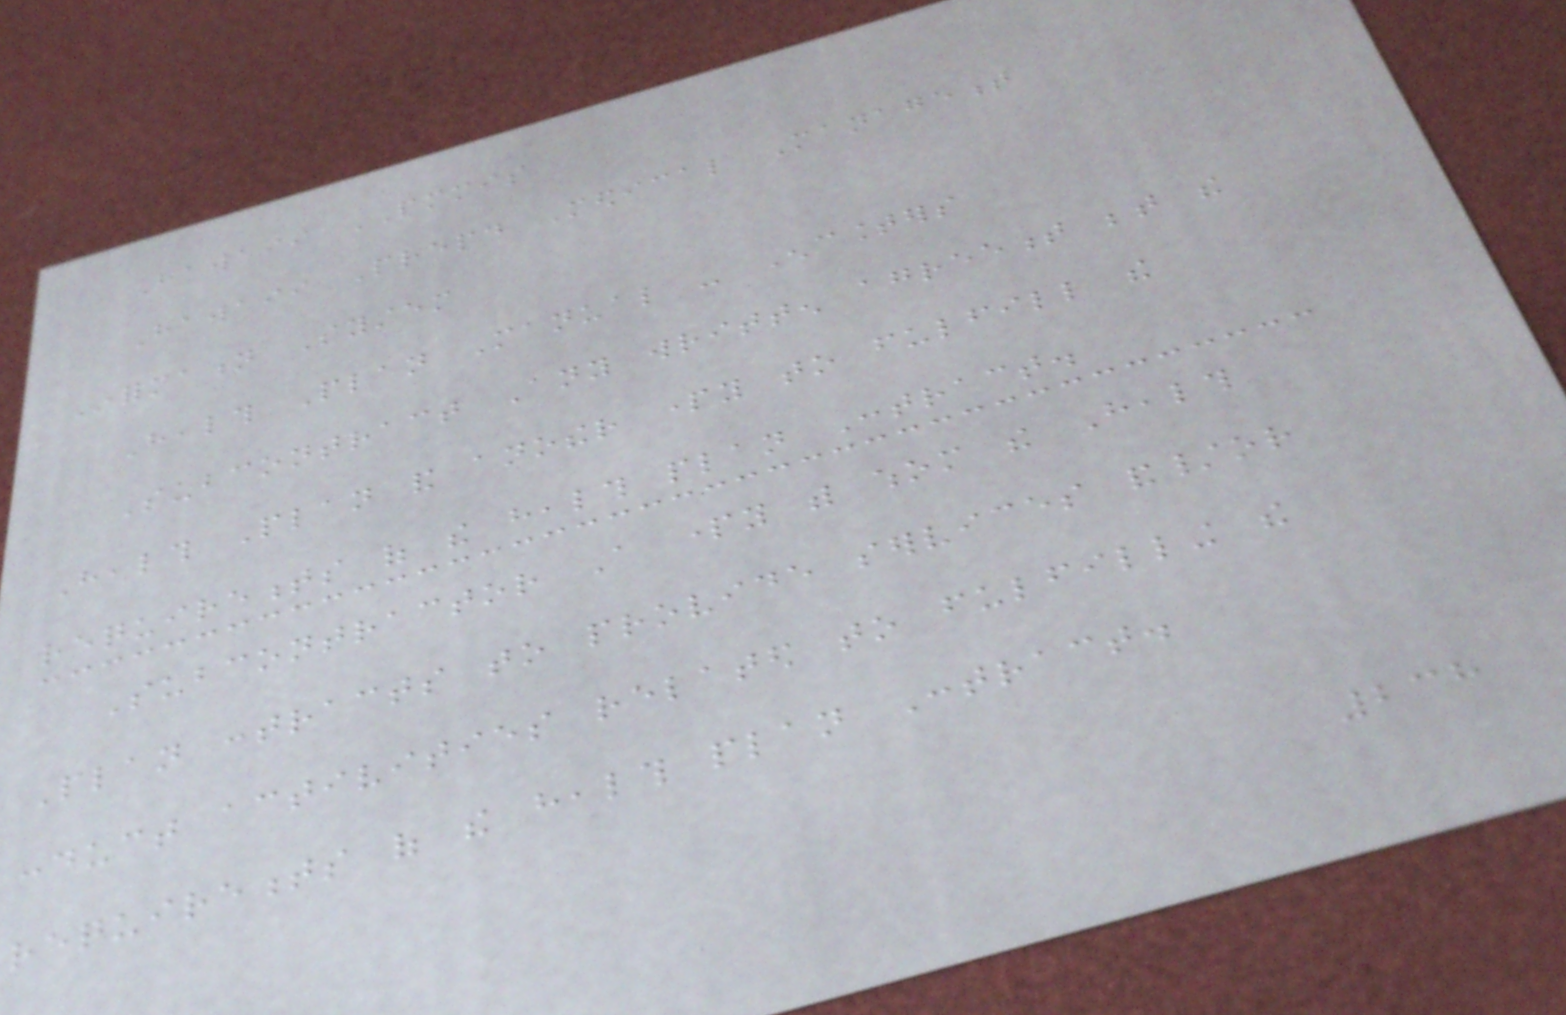Hawaii PMMIS
Hawaii Prepaid Medical Management
Information System
Health Plan Manual - Encounters
Subcontract Any written agreement between the
Health Plan and another party to fulfill the
requirements of the health plan Contract.
Subcontractor A party with whom the Health
Plan contracts to provide services and/or
conduct activities related to fulfilling the
requirements of the health plan Contract.
238
